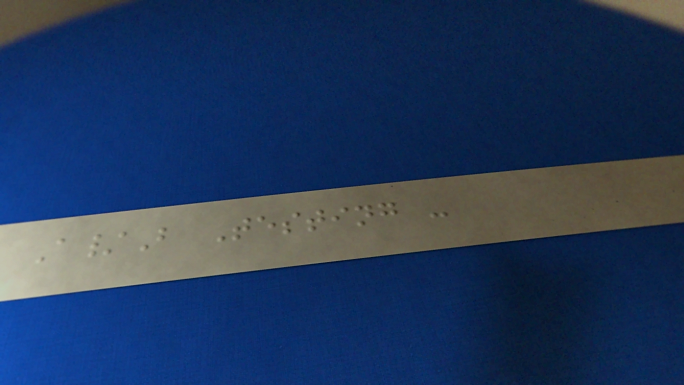A/B Testing -
